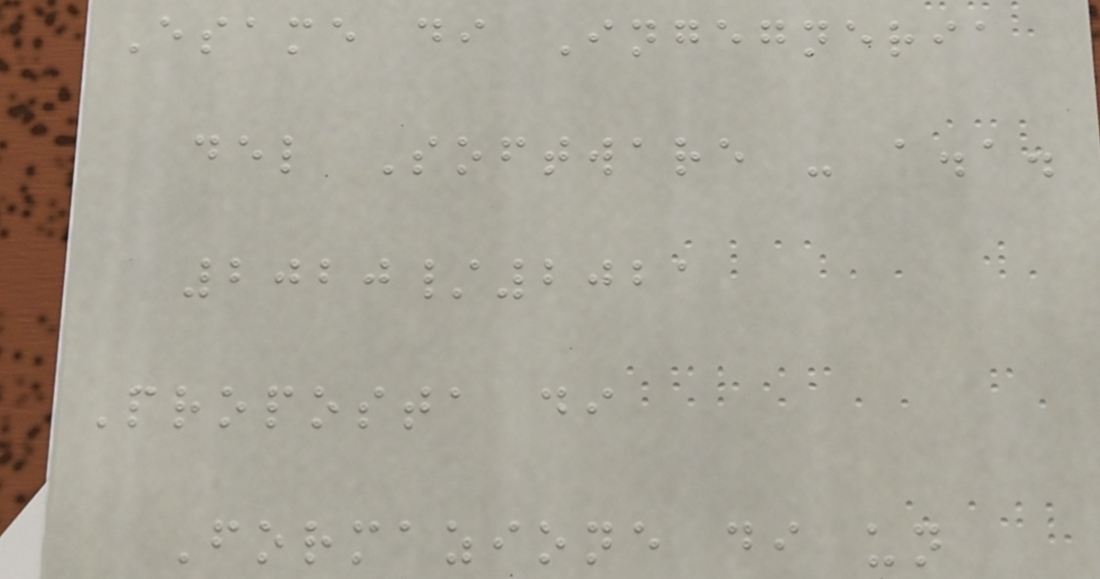Esame di Ingegneria
del Software - a.a.
2020/2021
Proposta di
Formazione di un
